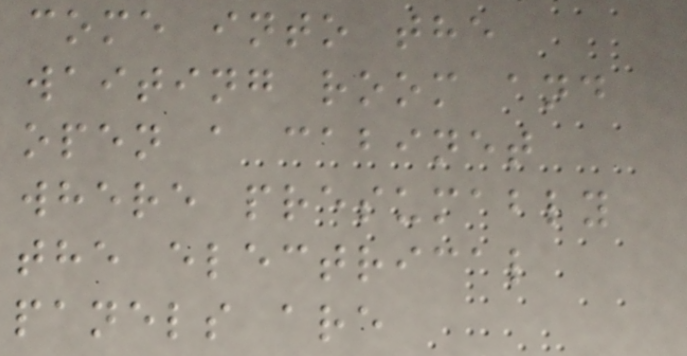come into the
waiting room and
open a cabinet
where presumably
the electrical
panels are
